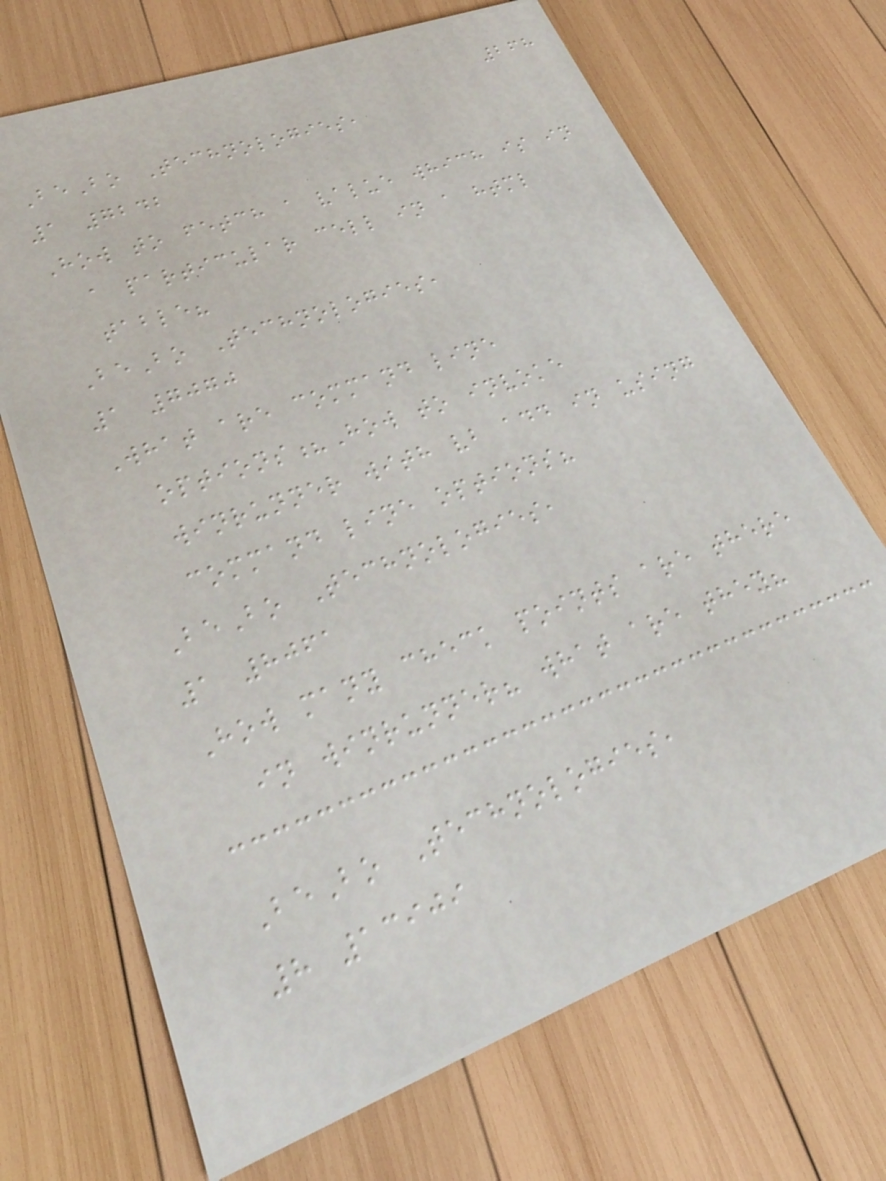268
BeBo Technologies,
1 7242
How to fetch a value which is in
a particular cell in a html
table?
BeBo Technologies,
1 7070
What are command line
options?How to invoke
winrunner with vb add in using
command line options?
BeBo Technologies,
1 8061
How many check points are there
in winrunner? what are they?
BeBo Technologies,
8 13909
